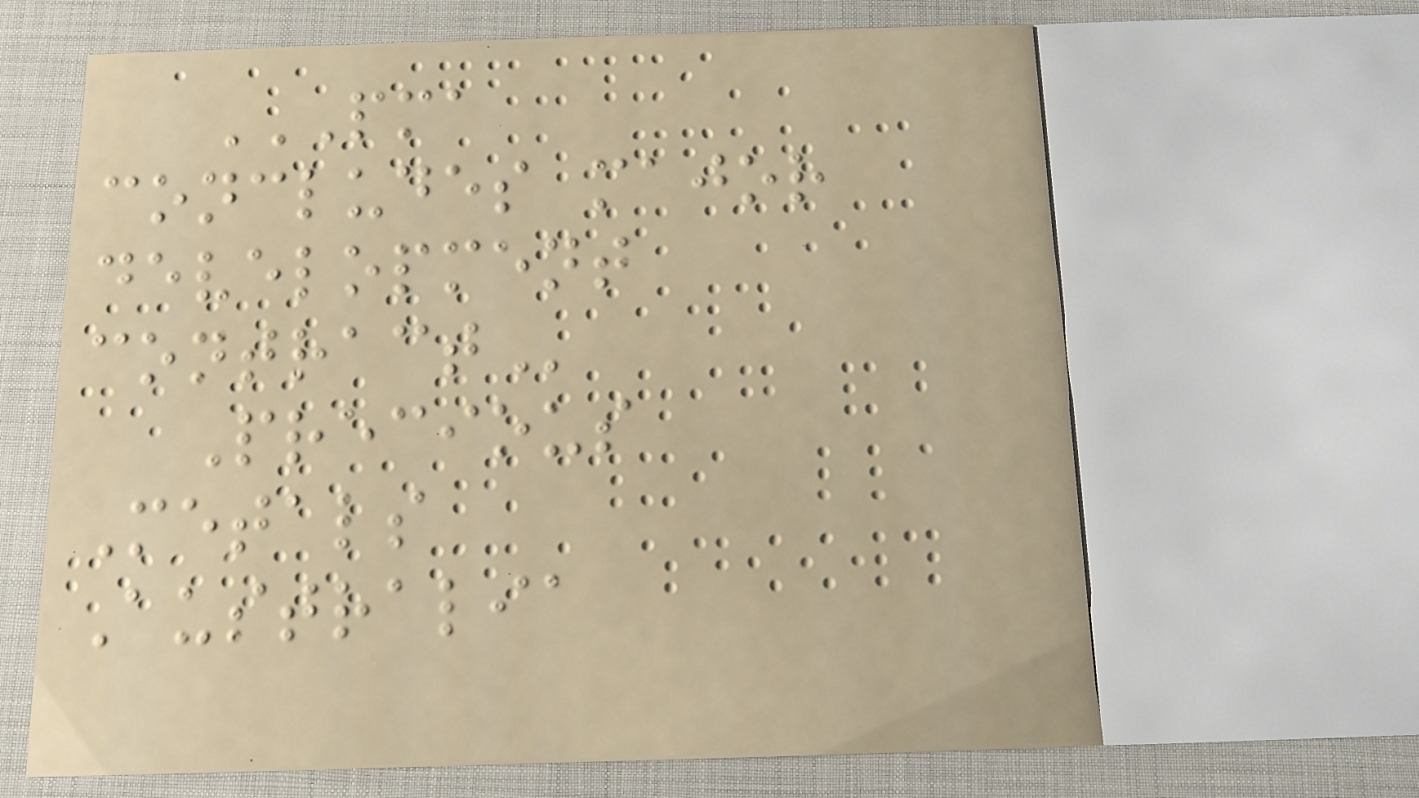PMA
CONCLUDES MAJOR
DEVELOPMENT
CONTRACT
Precious
Metals
Australia
